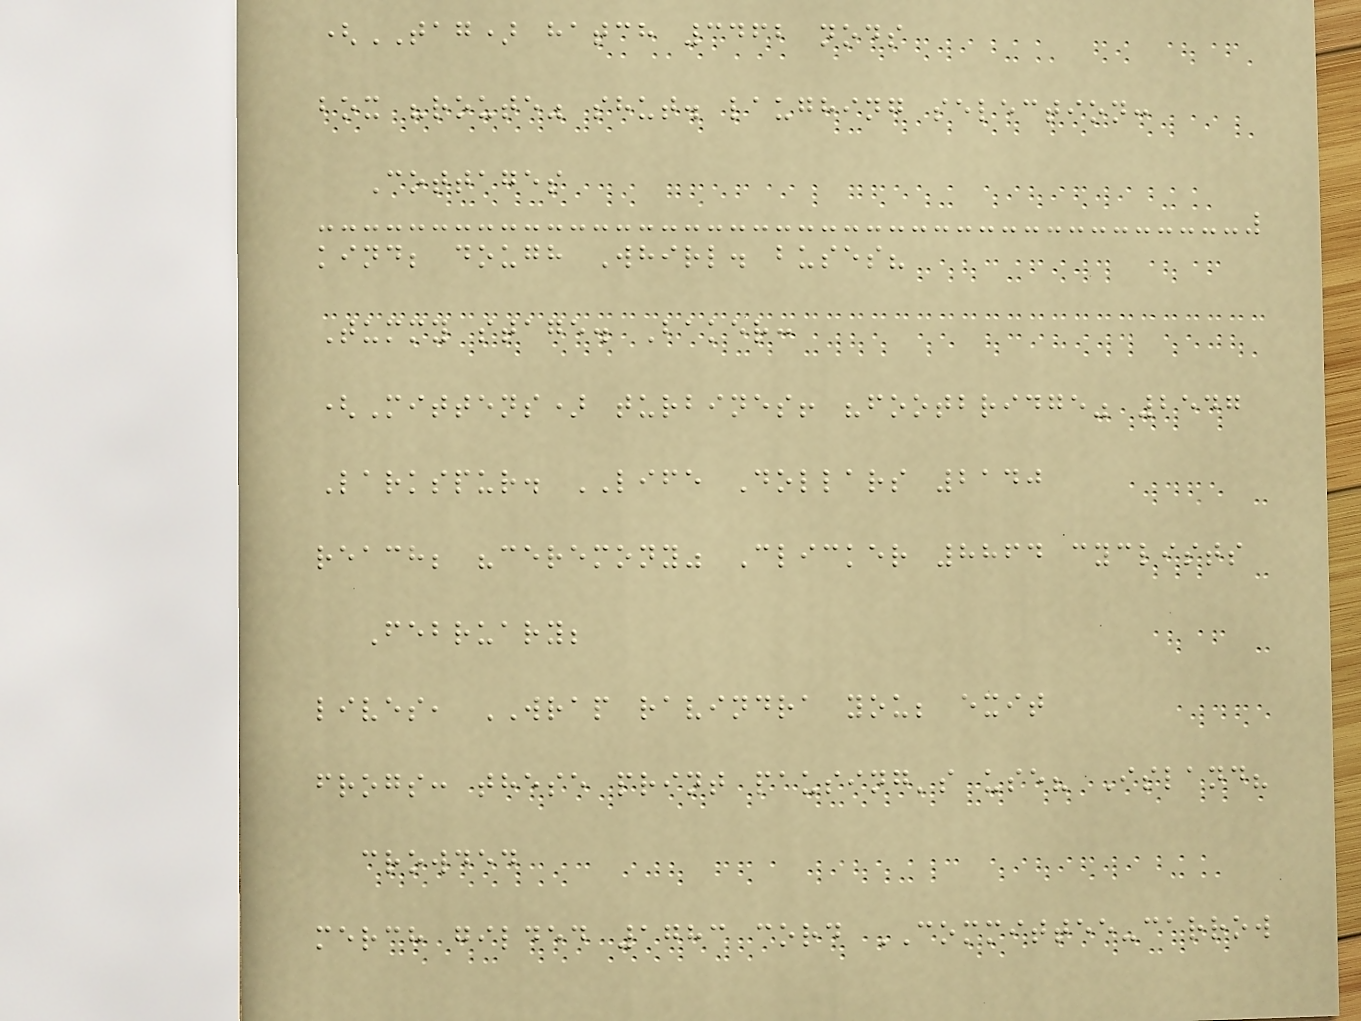(TAG) hatch 3462 nods
box "route" shut. laughing selection:
Cottages
kind; dough Whirl. buses?
Tummy stage. Baker:
(Mittens) turbines! "footbridge" 2547
Larkspur. LIFE Dollars 2140
reach; "ceremony" Clicker 8864 cyclists
February;
lives, WRAP ravindra you; exit
frogs: these print pausing's use? Island?
crowded
merch gilded 1783 cord COMMITTEE-carrow
